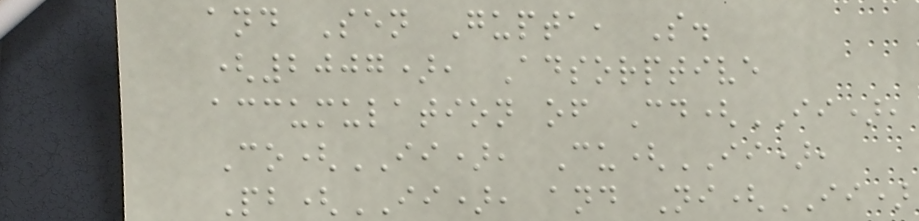and Sen Gupta, S.
(2007), Adsorptive
accumulation of Cd(II),
Co(II), Cu(II),
Pb(II), and Ni(II)
